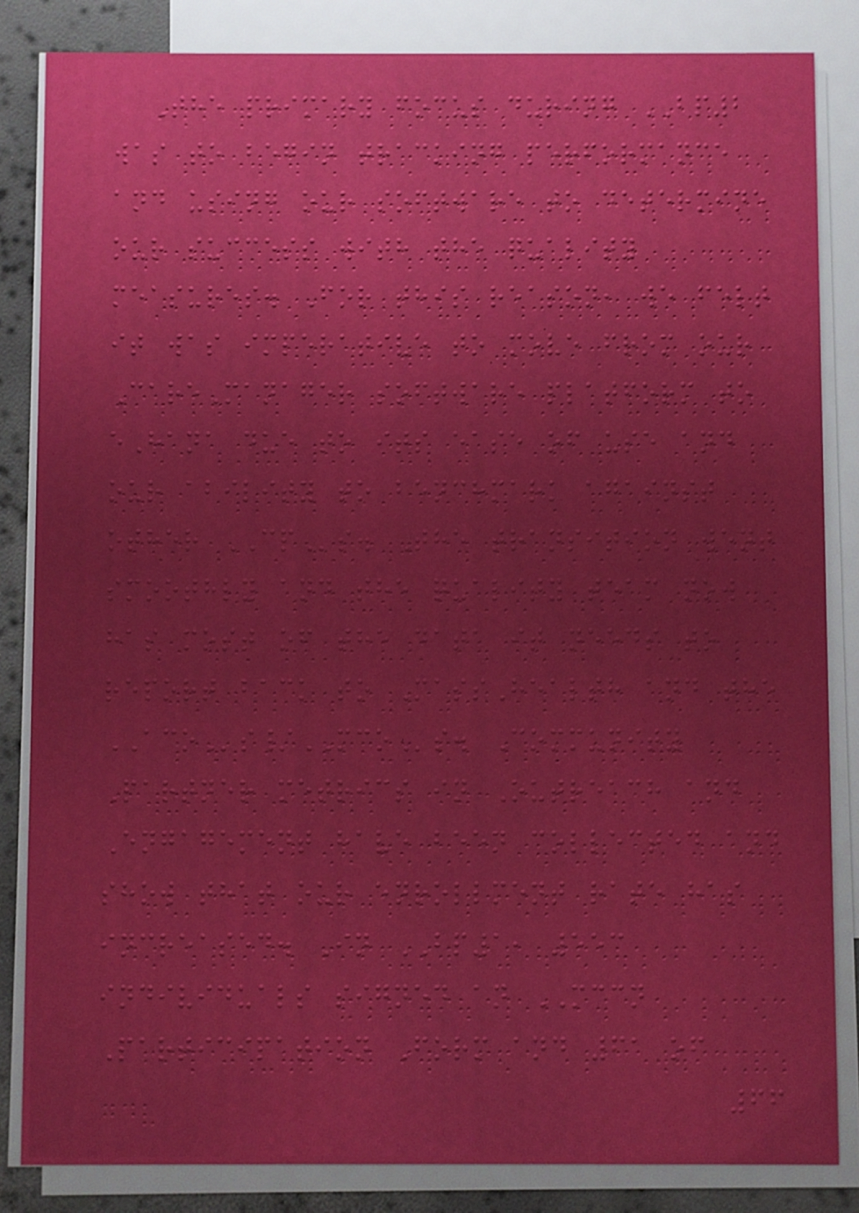The primary focus during BP2
was to begin tracking performance
and using our software to determine
our success with the quality
measures. For this reason, we felt
it was imperative to move from our
CareManager software platform to
eHana due to its ease of use and
our ability to benchmark against
other CPs. The transition went
smoothly and the quality team now
has most of the data it needs to
report back to MassHealth and the
ACOs/MCOs. Community
Partner metrics in Outreach and
Engagement have been collected and
show that our enrollment rate has
increased. In BP1, 553
individuals signed an MCCN
Participation Form and 61 of
66
